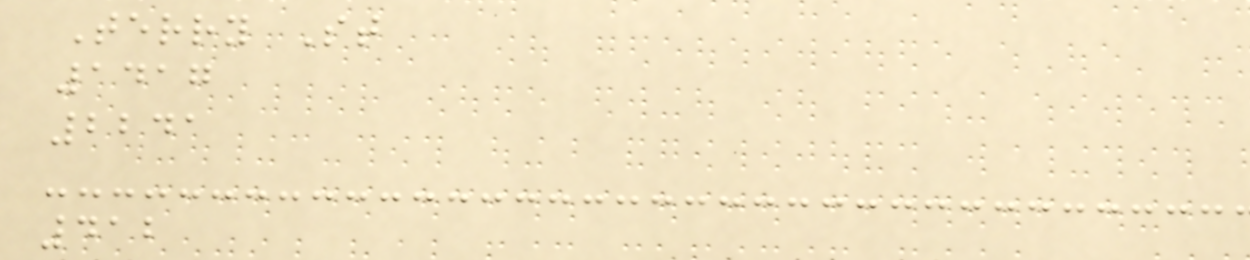Terry St
1417
2241
412
